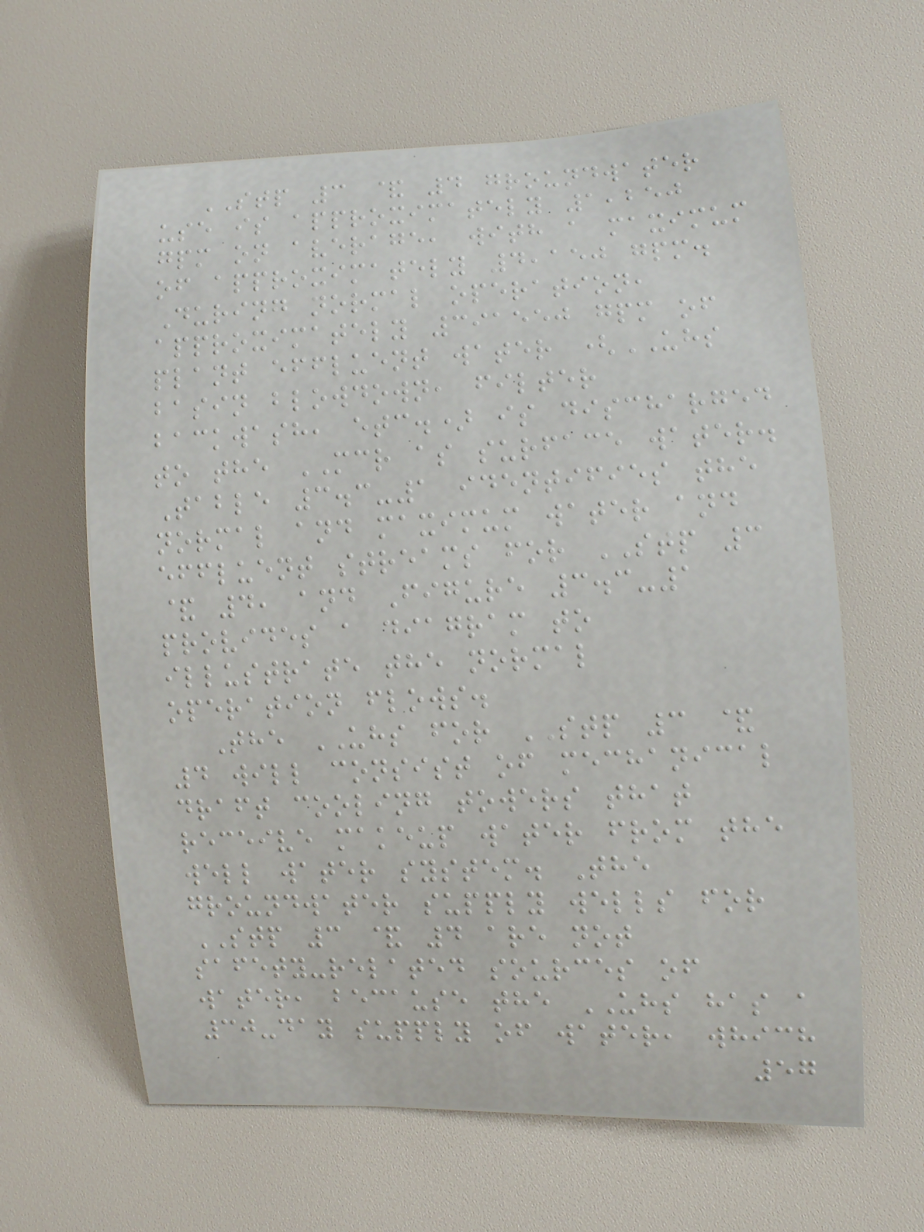STP 3 & 4 groundwater
use is approximately 1,250
gpm on average, with a maximum
of approximately 4,150 gpm.
During normal operation,
approximately 391550 gpm of
plant effluent water (UHS
basin blowdown, filter
backwash, etc.) is discharged
to the MCR as surface water.
Table 3.3-1 identifies the
normal and maximum water and
effluent streams for STP 3
& 4, and Figure 3.3-1
provides a diagram to
illustrate the normal
operation flows.
The UHS for STP 3 &
4 will consist of mechanical
draft cooling towers that
receive makeup water from the
well water system. The
groundwater supply wells for
STP 3 & 4 are not
safety-related sources of
water, because the UHS has a
30-day supply of water, which
57
